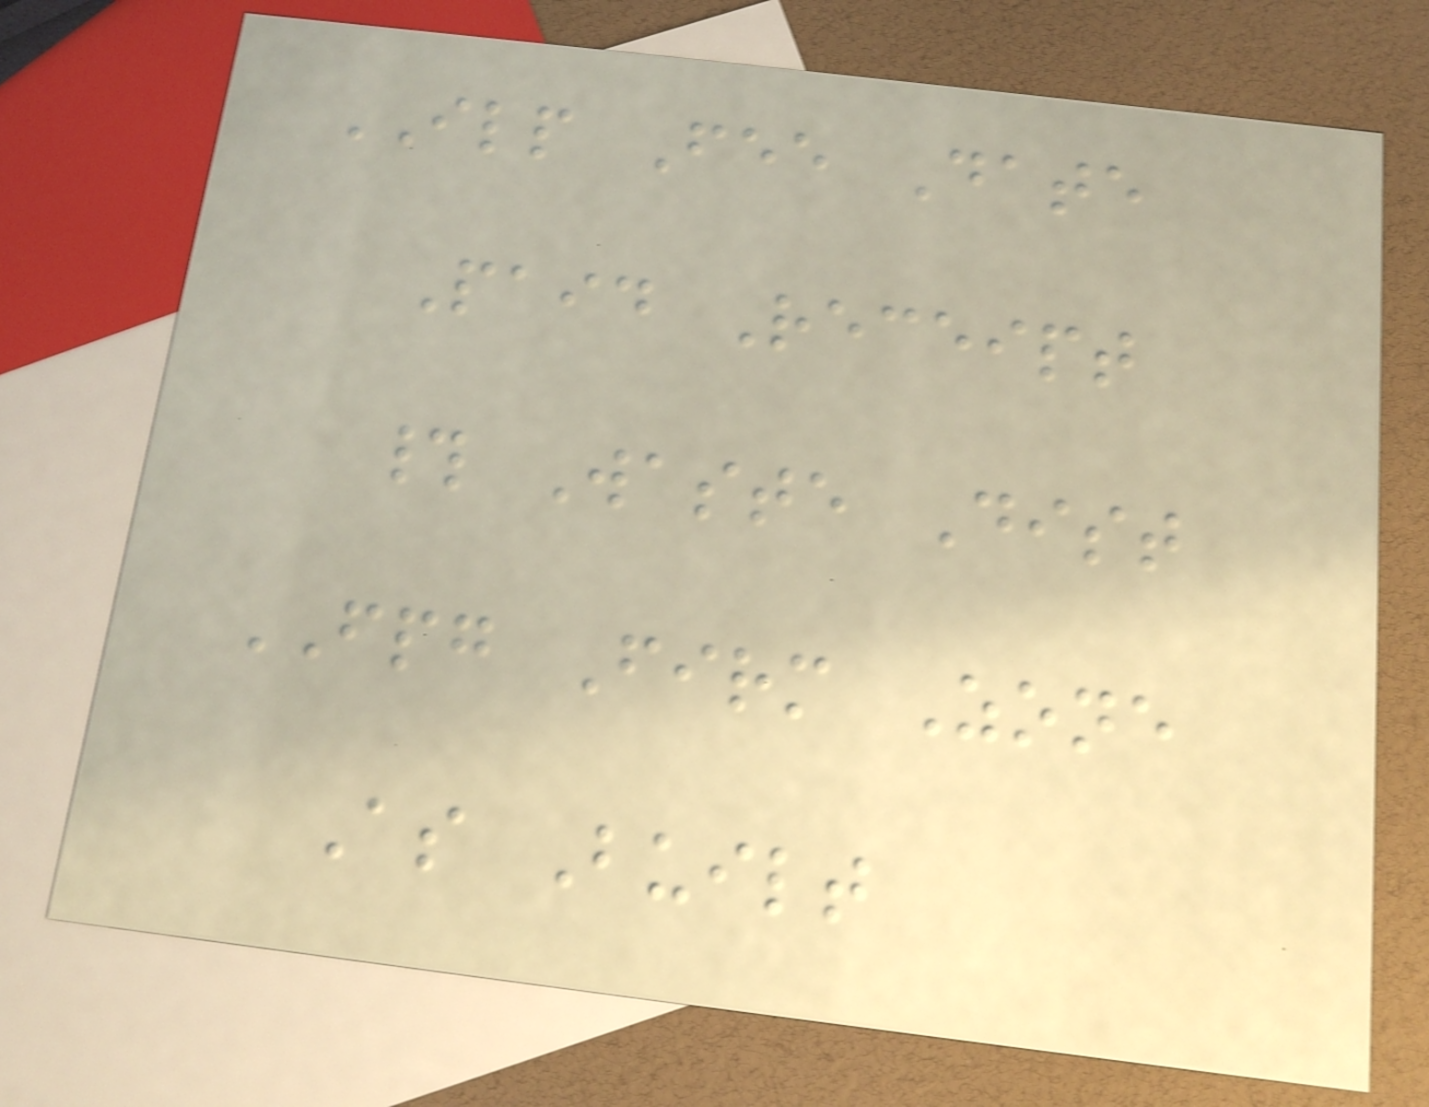ILP Fee Date
Paid Receipt
# Waste Dist
FPG Firm Zone
As Built
